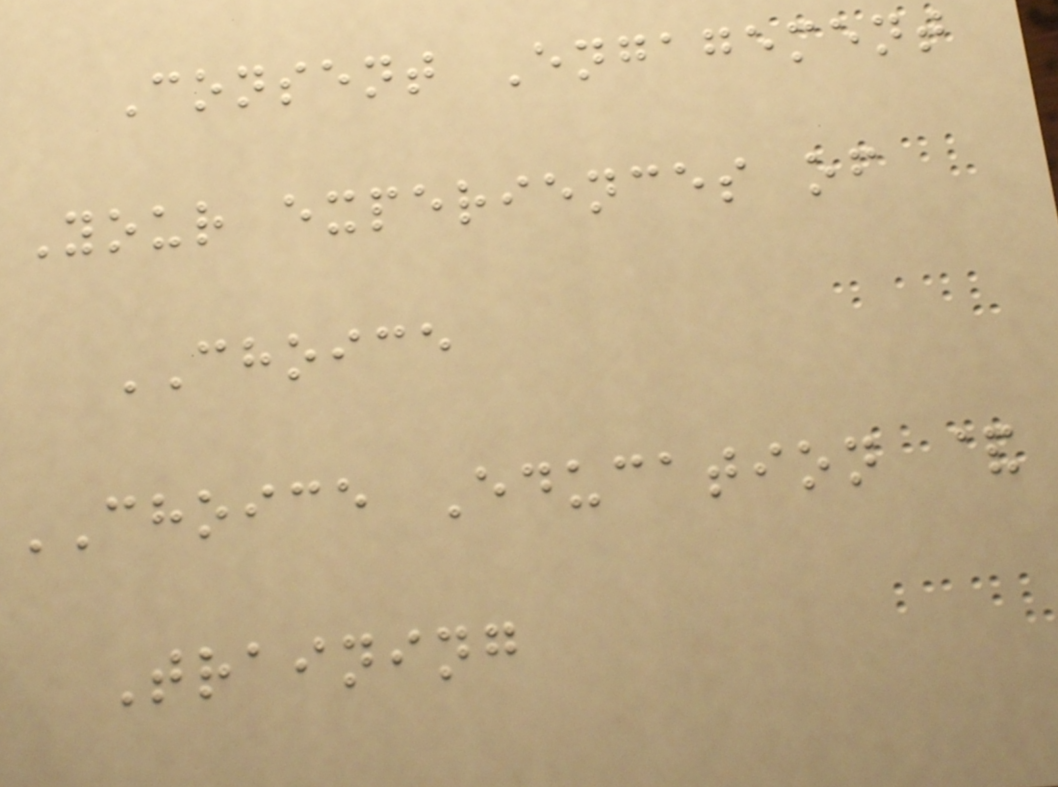Consent Engagement
Your experiences of
CHOICE
CHOICE Education &
Training
